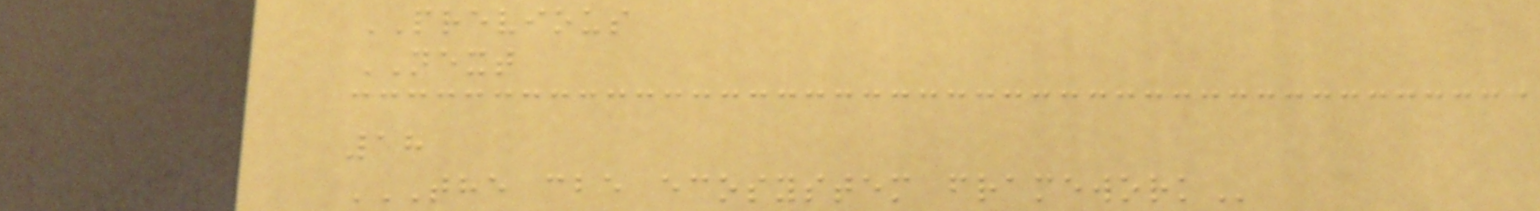PREVIOUS
NEXT
18
THE CBE ECOSYSTEM FRAMEWORK
